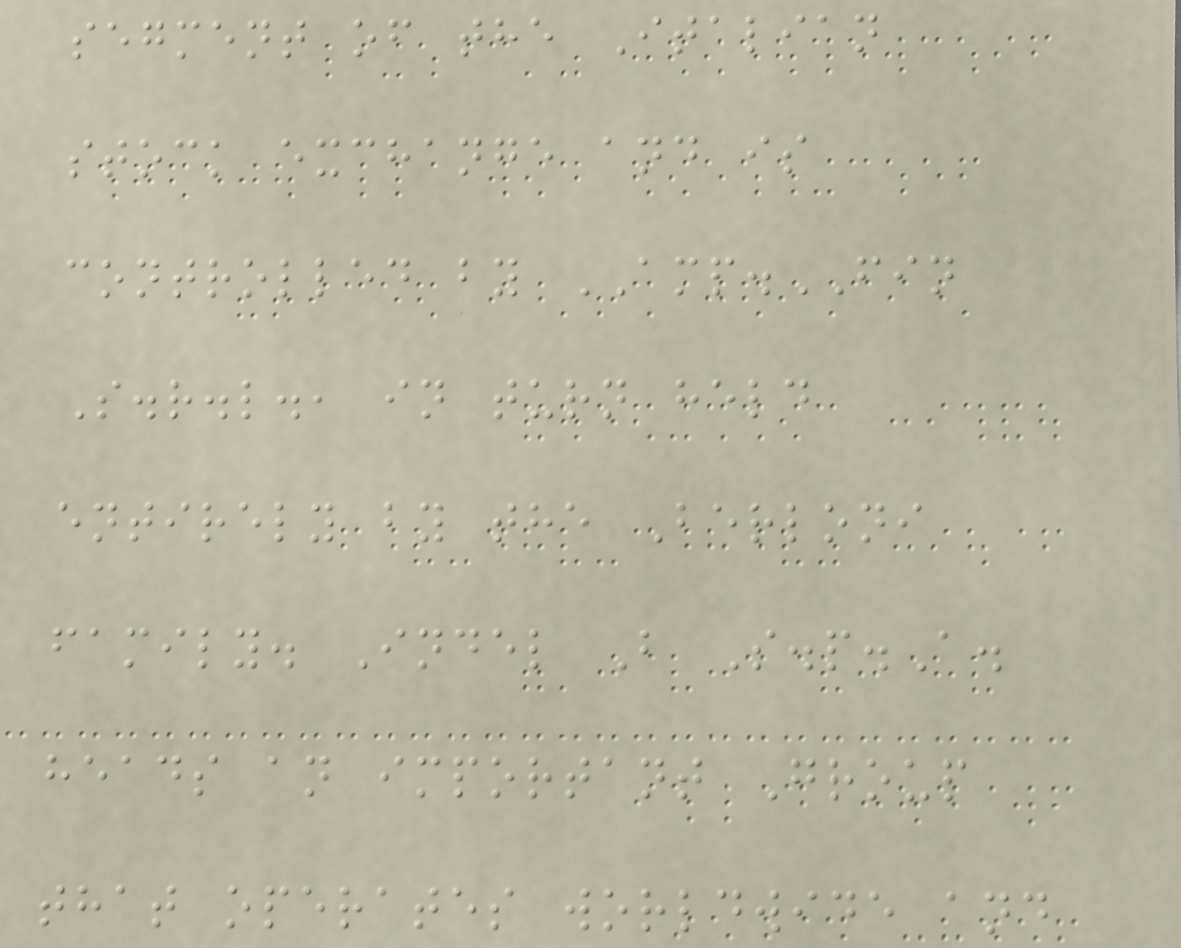segment of the Italian
stock exchange and is
controlled by AMP.FIN
S.r.l., in turn held
entirely by the Berloni
family. Indel B S.p.A.
heads an important Group
that operates worldwide and
